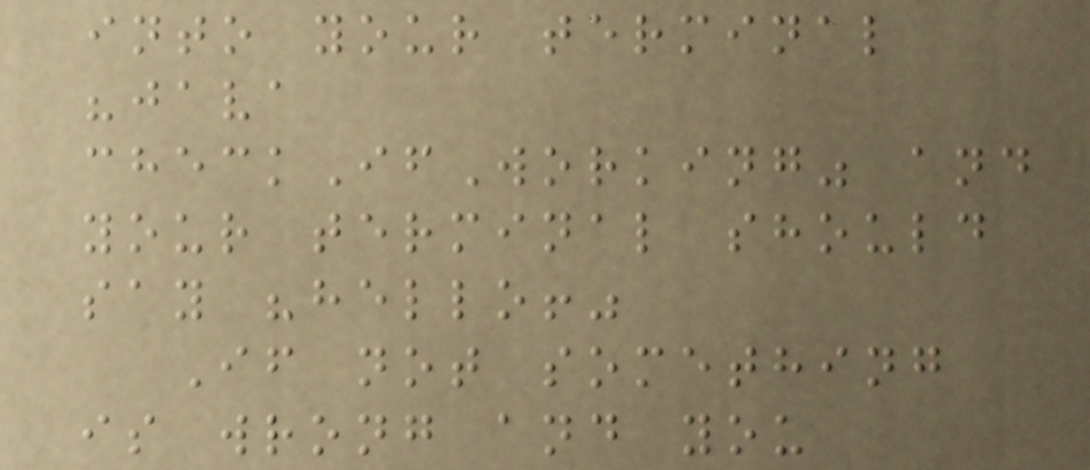into your terminal
"java
checkIfWorking" and
your terminal should
say "hello!"
If not something
is wrong and you
